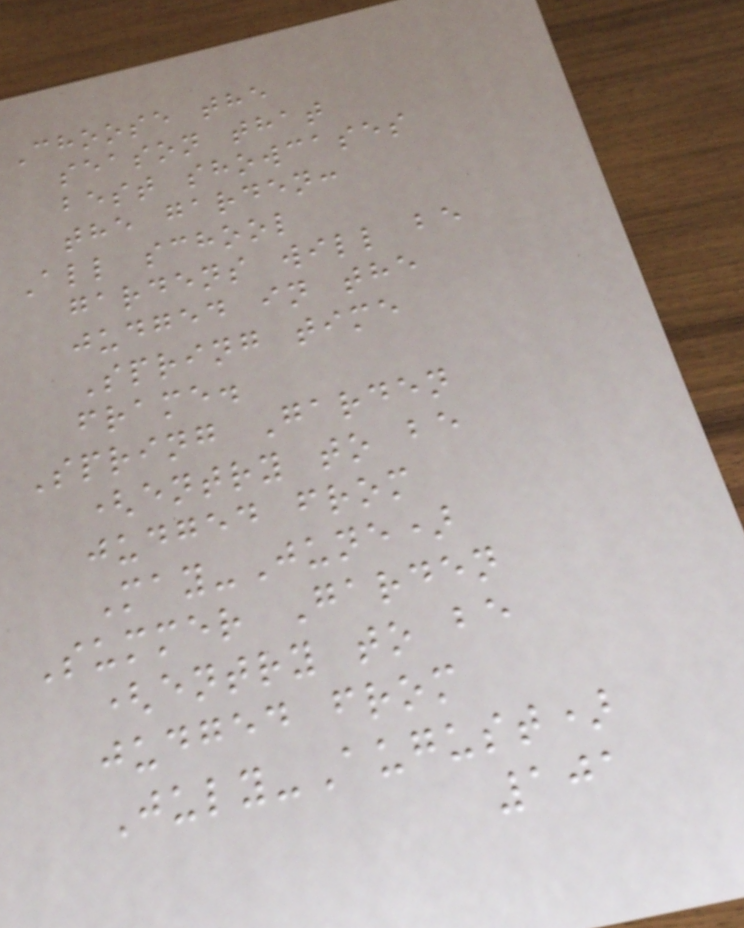Choose the
season that
best showcases
the garden:
All school
gardens will be
judged in the
Spring time
frame.
Spring Garden
(entry to be
judged from
May-June)
Summer Garden
(entry to be
judged from
July-August)
101
